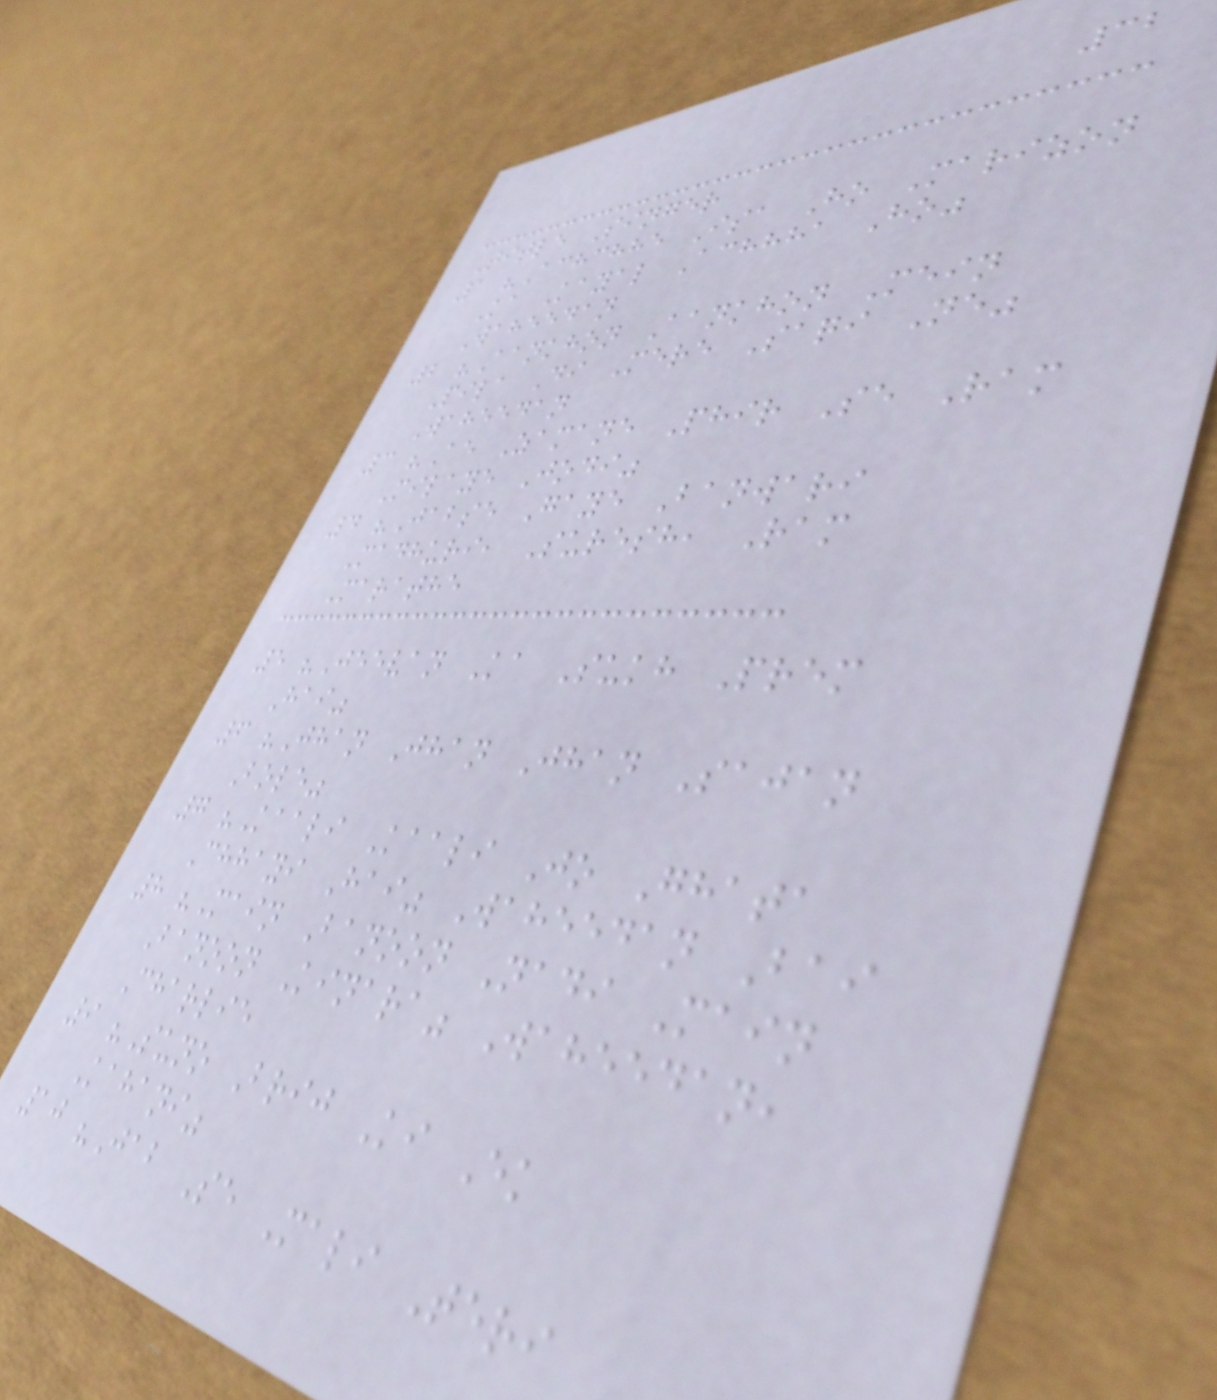32
Title Singer
1 "Achchhe Isa Ho Marizon
Ka Kayal Achhha Ho"
Waheedan
2 "Aankhon Aankhon Mein
Pila Di Mere Saqi Ne"
Waheedan
3 "Ae Zamane Phir Se Ram
Milaye Jodi"
4 "Jabse Gaye Banwari
Madhuri, Suresh, Ram
Marathe
5 "Jeevan Ka Sukh Prem
Hai"
6 "Jhan Jhan Jhan Sajan
Bole"
7 "Kaali Kaali Jo Ghata
Chhayi Hai" Waheedan Bai
8 "Main Banoon Nadi Main
Banoon Kinara" Waheedan,
Charlie
9 "Suno Brij Ki Ek
Kahani"
10 "Jab Se Mali Teri
